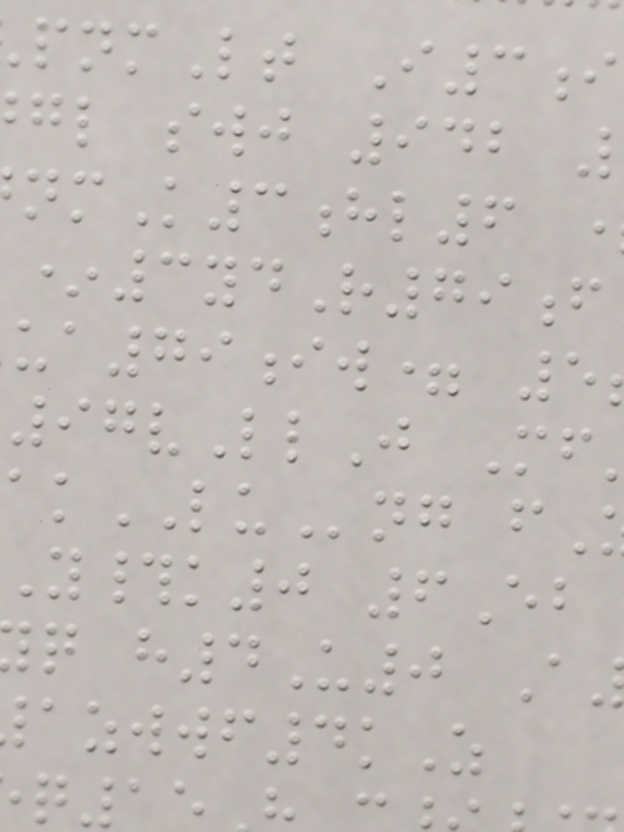pnmLt I3i
gl swj 942
nmK3hl6
*3ydR79f
ua79iw= 5
97vLlJ Mf
kLUng f
y#k0 6Eb
q h4U0 A
zwwf4kZ
